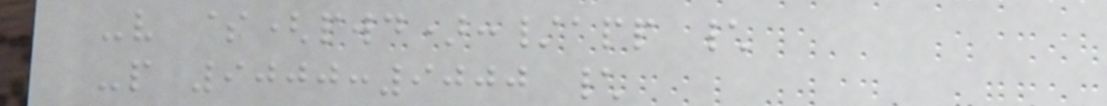-v $(pwd):/app \
-p 9000:9000 \
